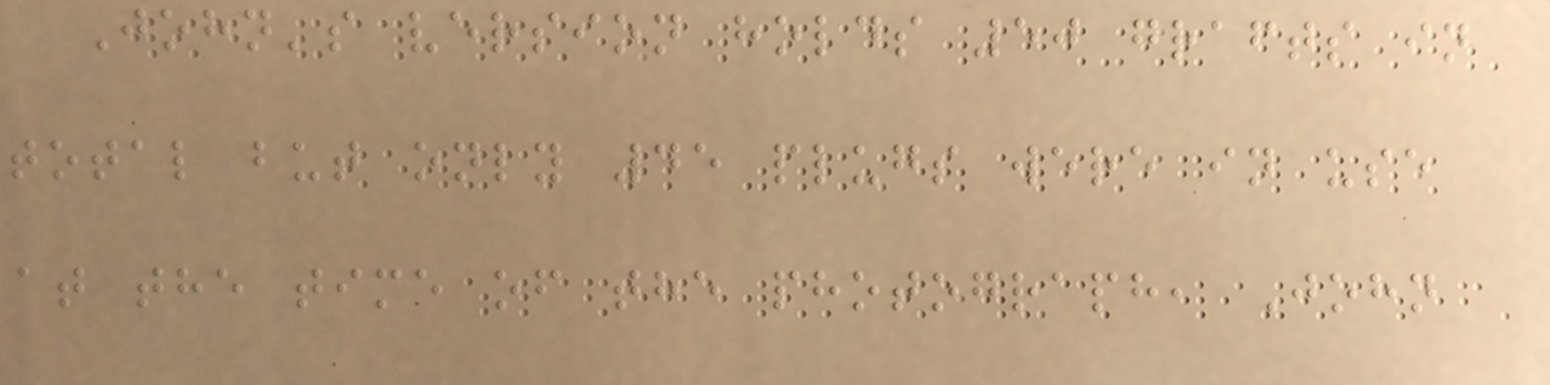John's version holds 50 grafts in
total but only 45 plugs were in use
at the time of the photograph, John
